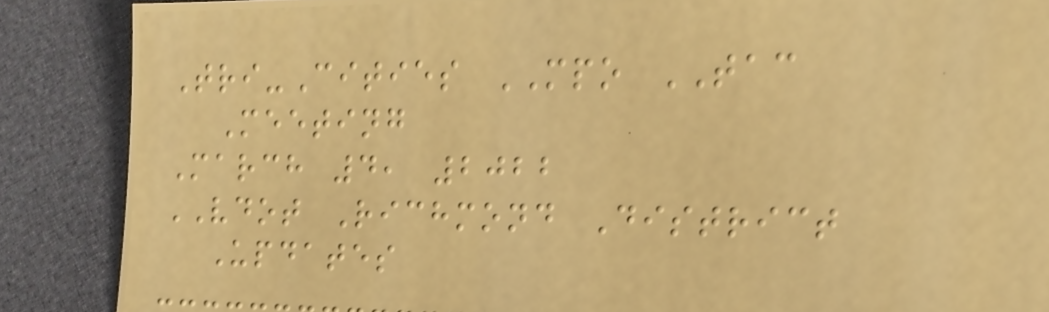Tri-Cities MPO TAC
Meeting
March 4, 2022
VDOT Richmond District
Updates
